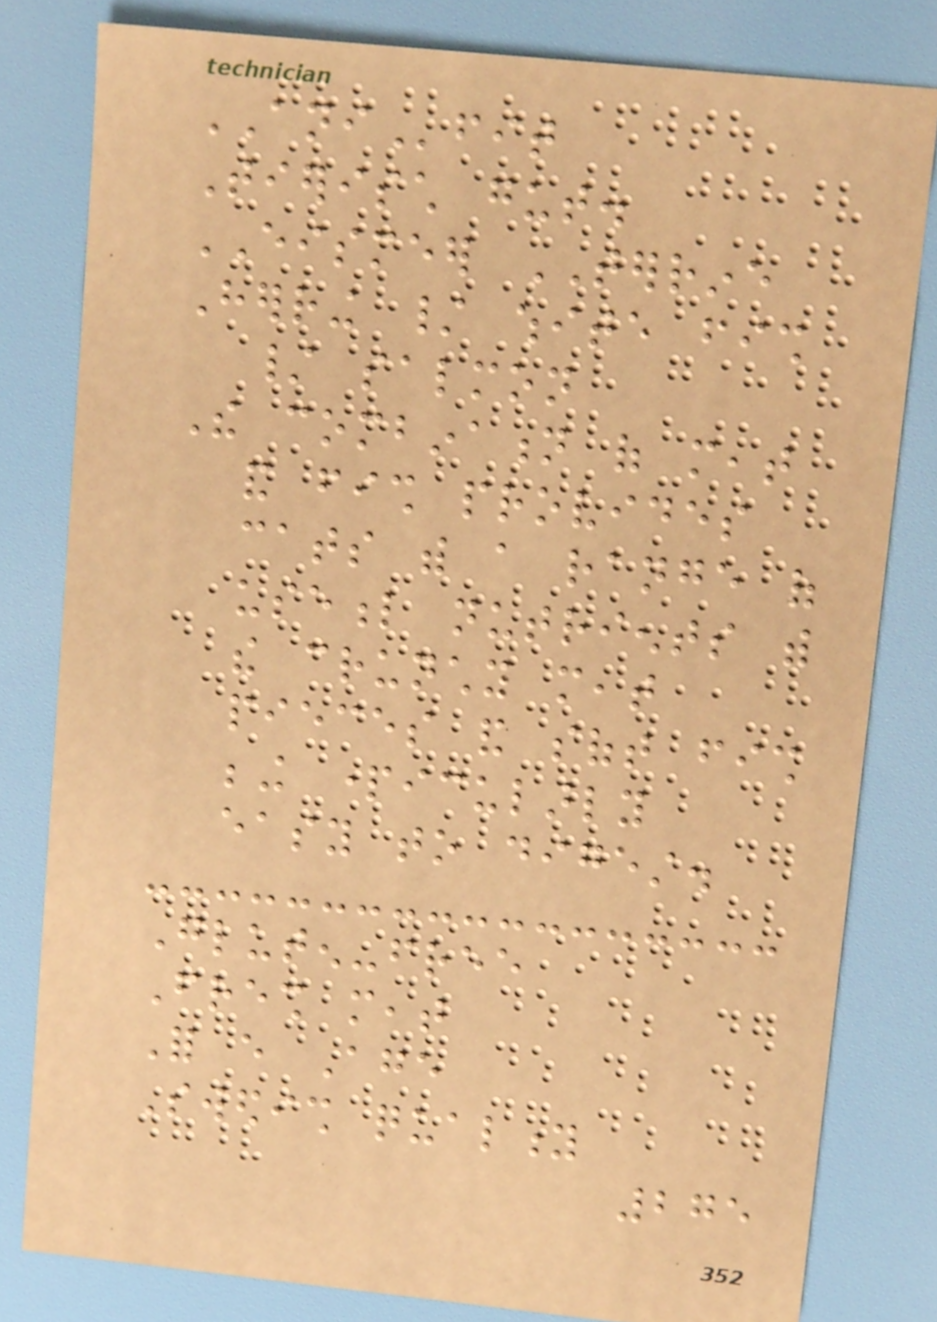ANIfit
Tierisch gut.
EISMEER TERRINE
Herring / white fish
/ salmon
The combination of meat
and fish provides
cats with a range of
useful nutrients with
the crunchy meat
pieces and soft fish
being particularly
easy to digest.
Gluten-free
Fresh meat
For every Age
Swedish quality
275
